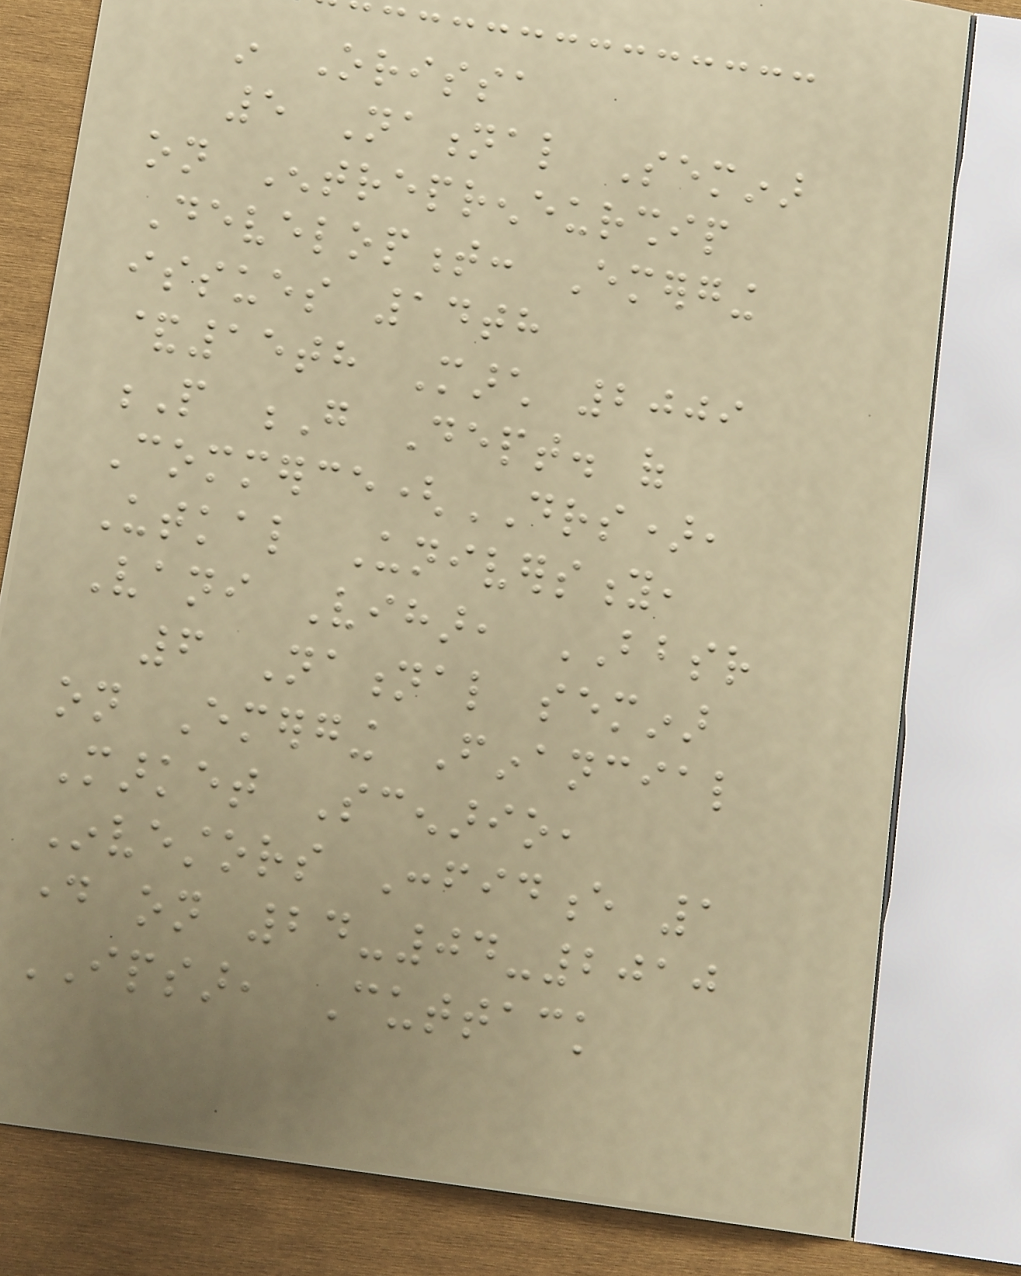in Orissa
5 National Seminar
on Entrepreneurship
Development: Emerging
issues 14th
&15th March 2009
P G Dept. of
Commerce(DRS),
Utkal University,
Vani Vihar, BBSR
6 National seminar
on Emerging Financial
Market Scenario,
Investors Confidence 1
day on 24-04-2010
IPSAR, Cuttack
